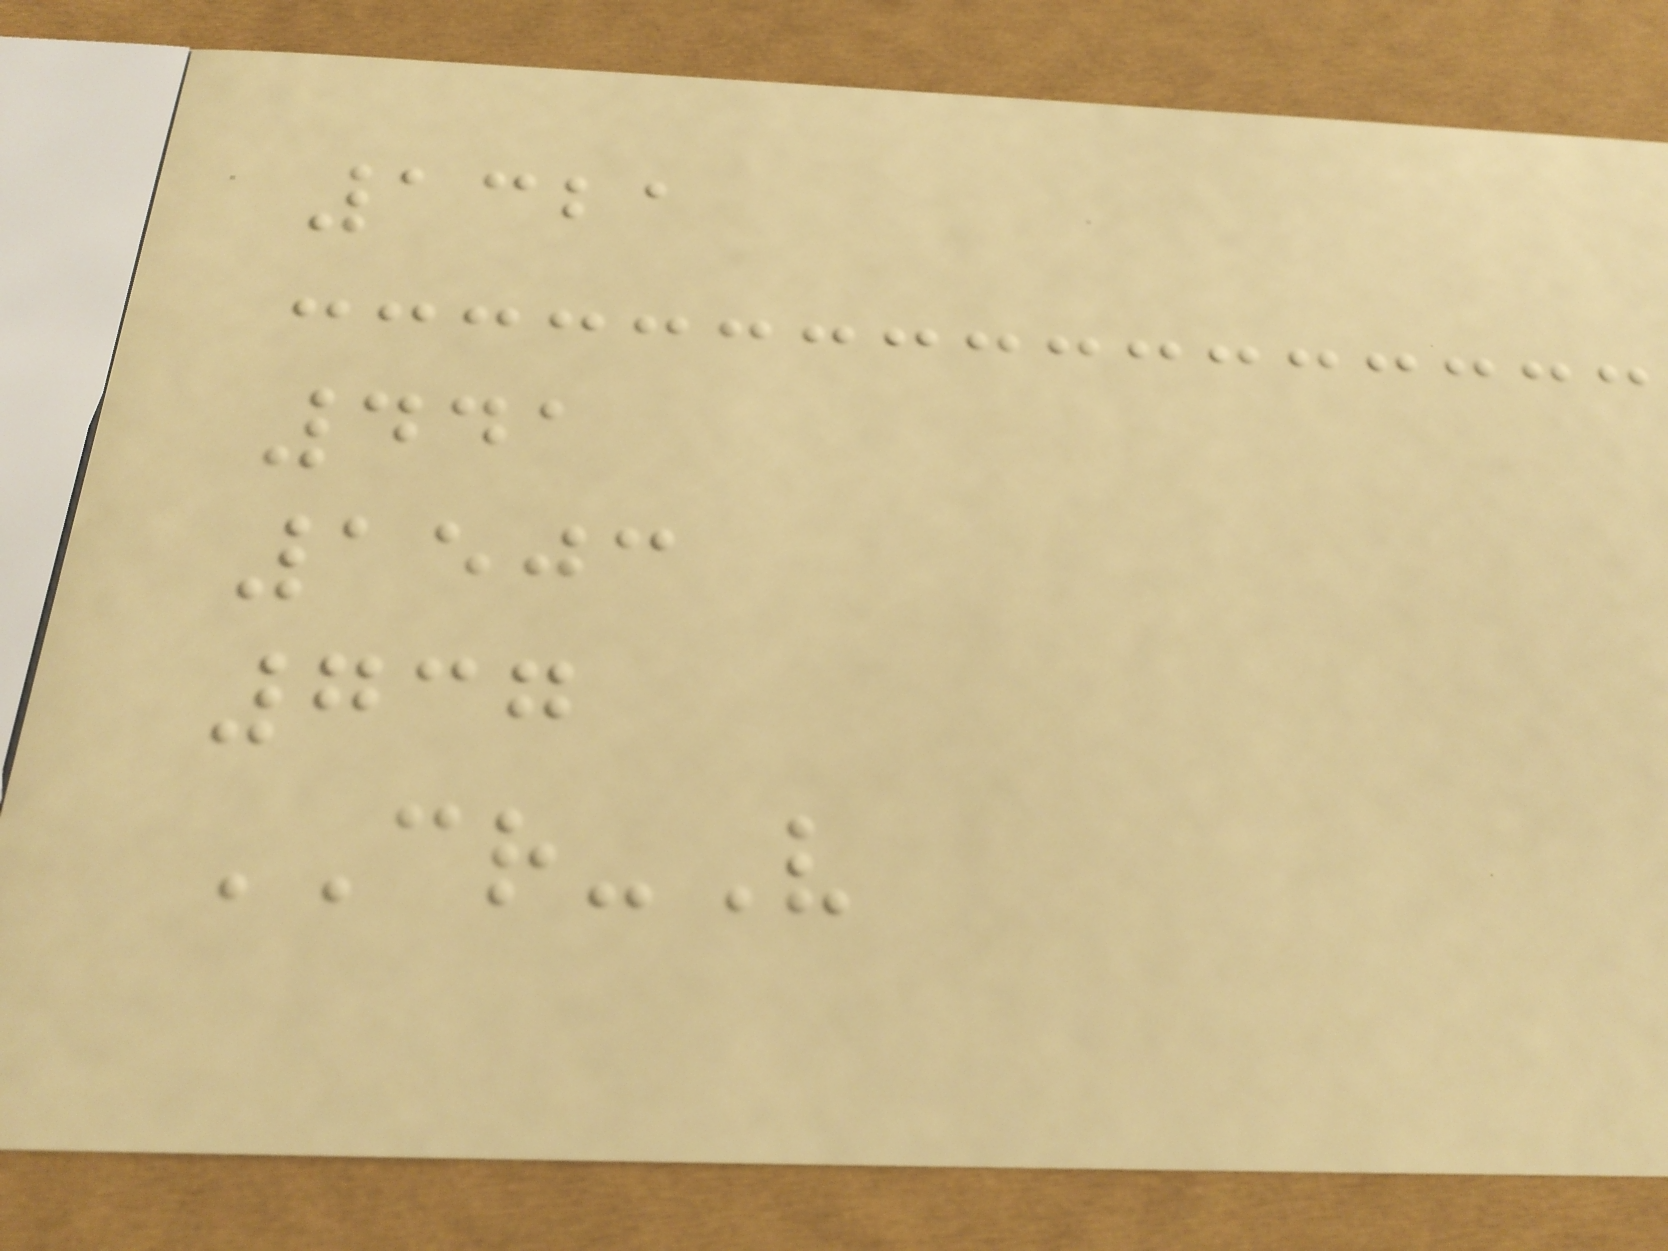1321
441
1503
737
CR-V
